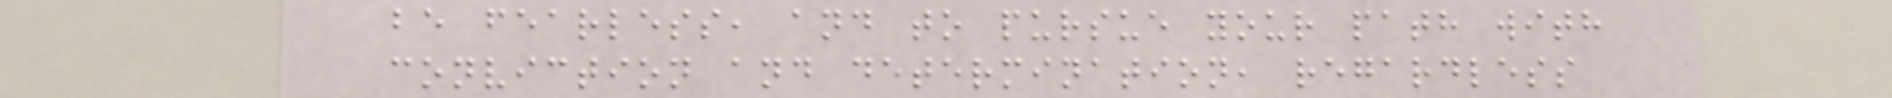be fearless, and to pursue your path with
conviction and determination, regardless
